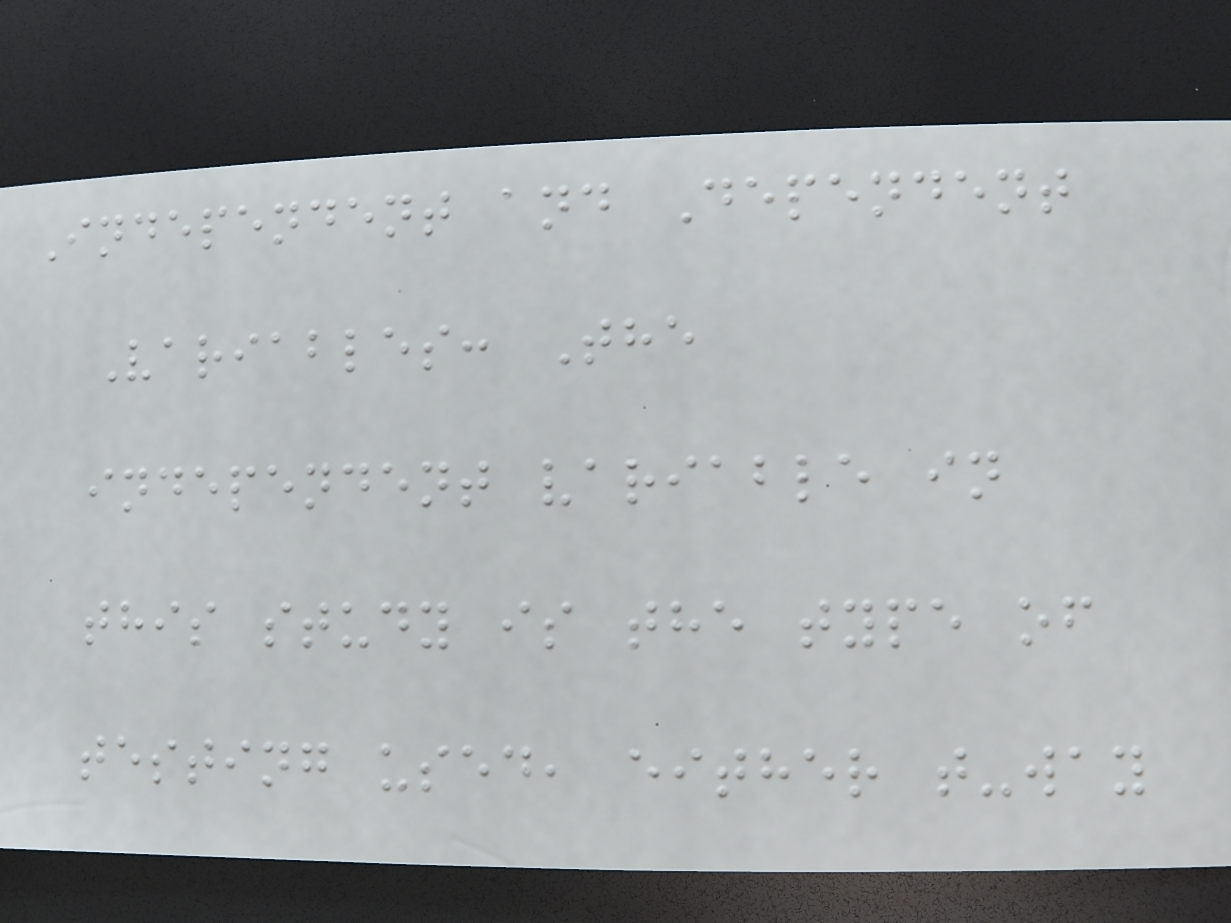Independent and Dependent
Variables: The
independent variable in
this study is the type of
testing used, either t-way
